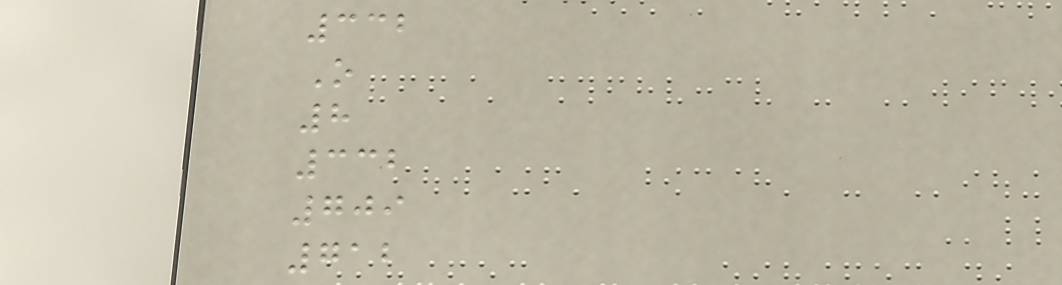332
O
8
332
709
712
